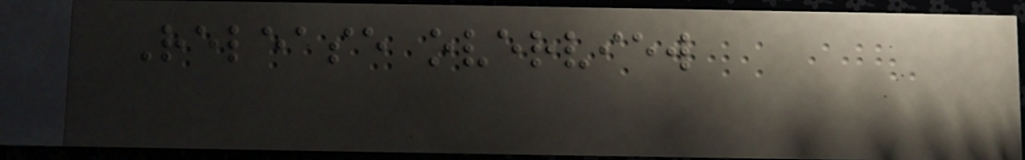Release overview
